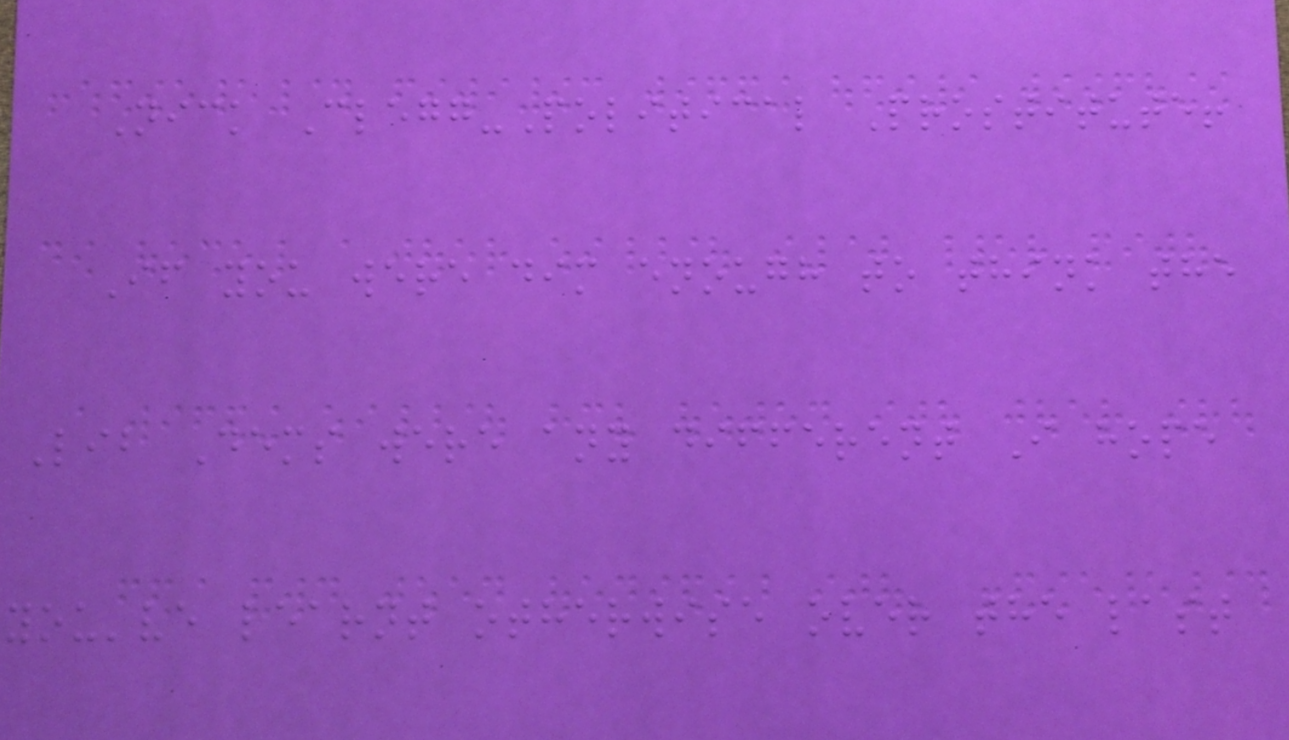Nick Clegg-Political Prostitute!
If you were dim enough to think the
Lib Dems were any different I hope
you've learnt otherwise over the last
